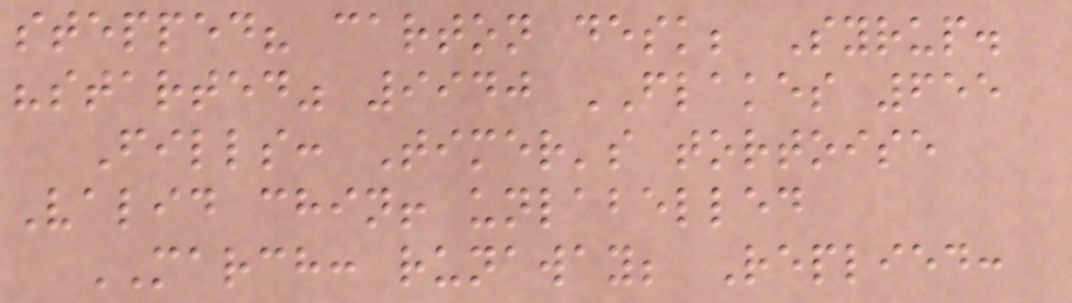stepped? carton desk; Syrup.
"started" 9940 FLAKES 655
Fills: Timer's tortoise
Valid chin! unlabelled
MARCH: runaway; Replied:
